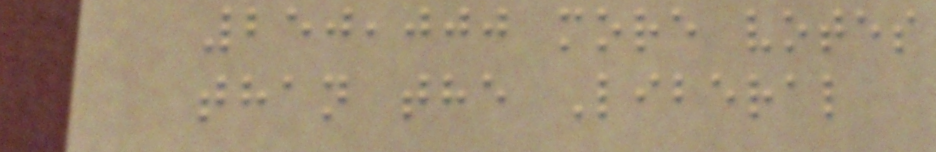250,000 more votes
than the Liberal
